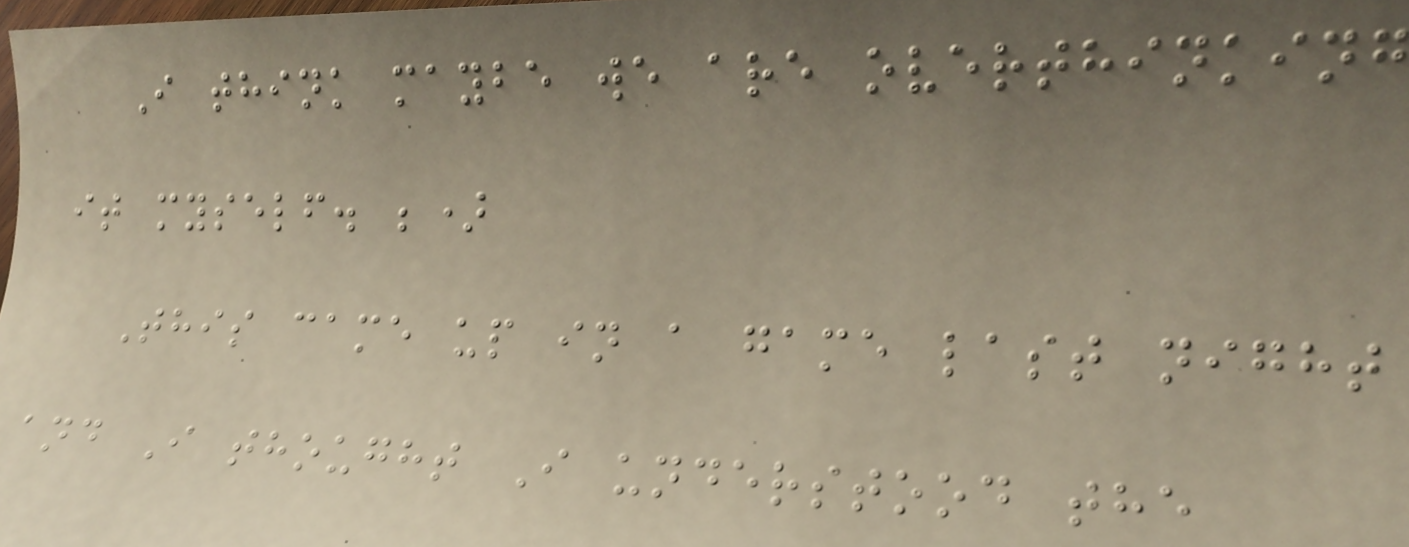I think maybe we are overthinking
it myself. ;)
This came up in a game last night
and I thought I understood the
